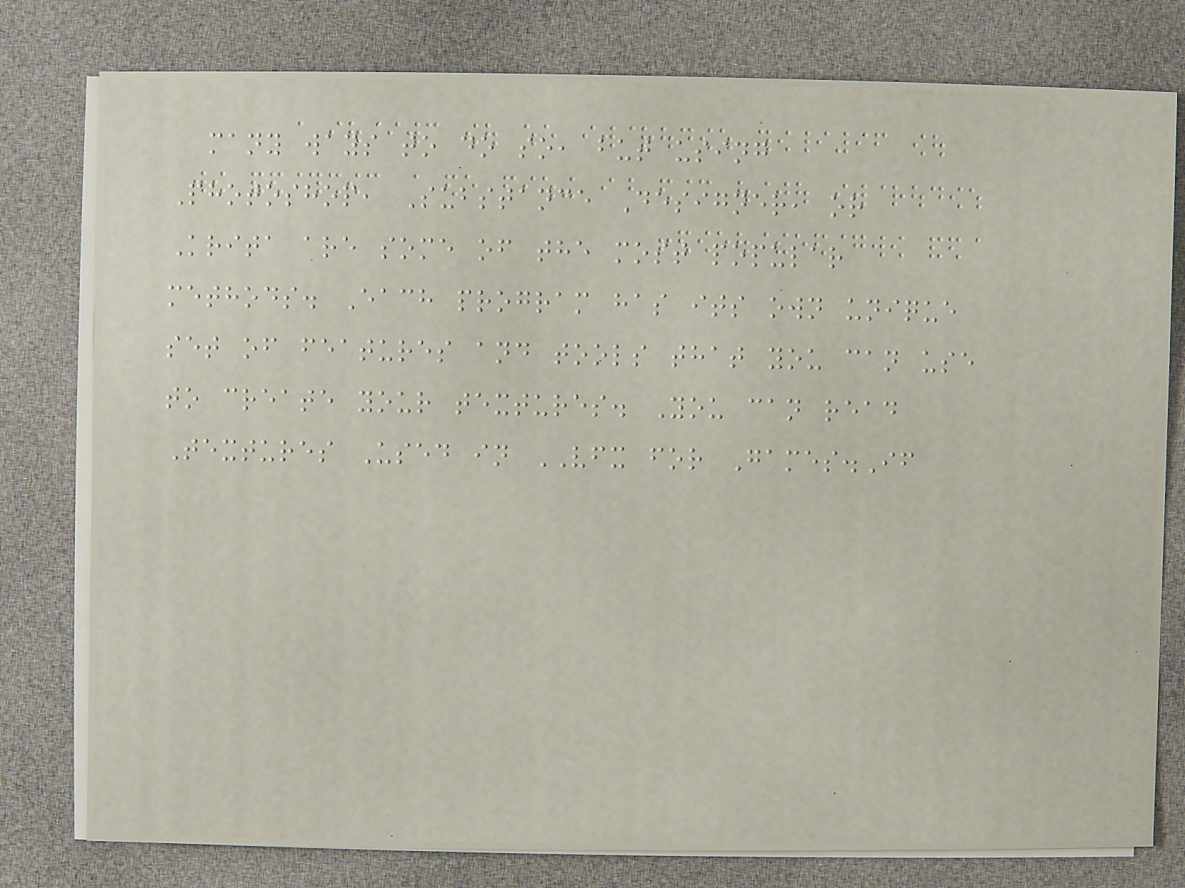many ways to do so, but using
Photoshop, Substance Designer, or
Krita are some of the most popular
methods. Each program has its own unique
set of features and tools that you can use
to create your textures. You can read
Textures Used in VFX for Games.If
